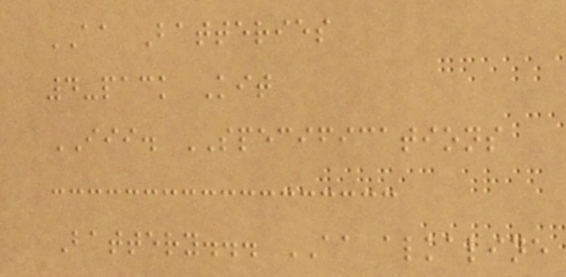AA Batteries
4-pack Kit
III. SPECIFICATIONS
Battery... AA alkaline
